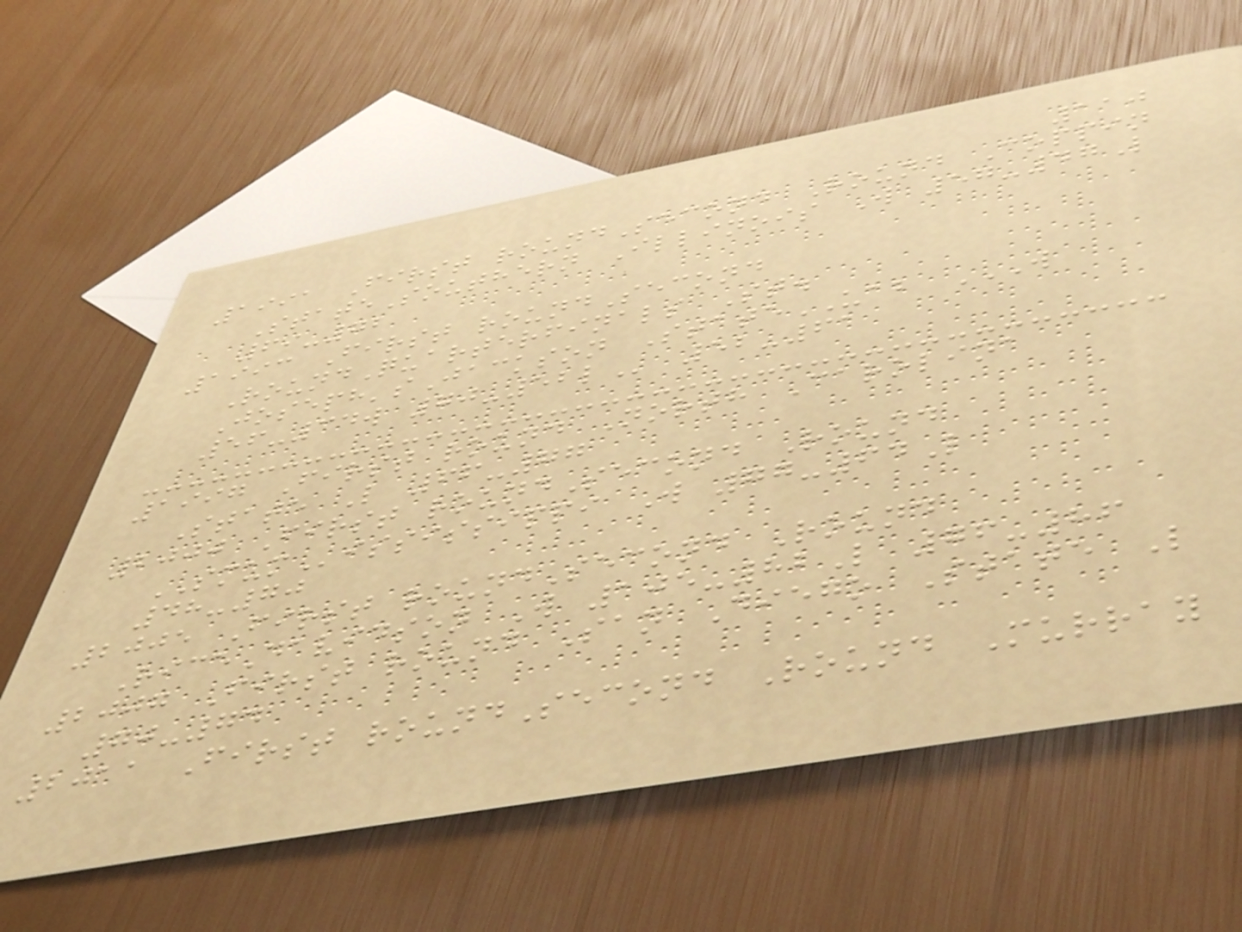110
1991 First roundSecond Round Coppin
StateSouthern Illinois W 57-47L
69-72
1993 First roundSecond
RoundQuarterfinals St.
Joseph'sJackson StateUAB W
56-34W 70-52L 52-61
1997 First round North Carolina
State L 66-77
2000 First roundSecond Round
SMUMississippi W 77-64L
48-70
2005 First roundSecond Round
RiceDavidson W 105-82L 76-86
2007 First round San Diego State L
70-74
2011 First roundSecond Round Murray
